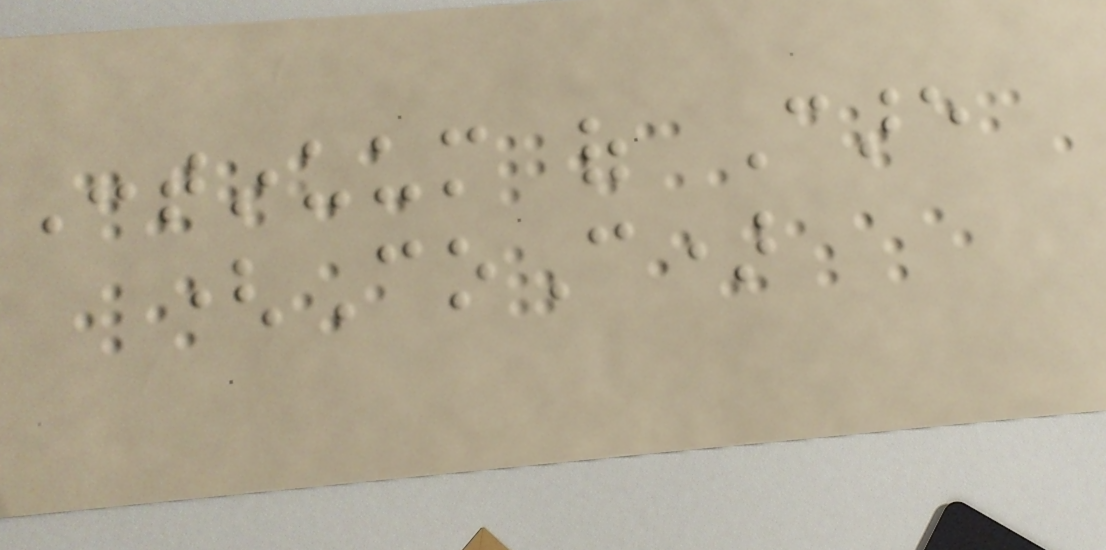Continuum of Care
(CoC)
